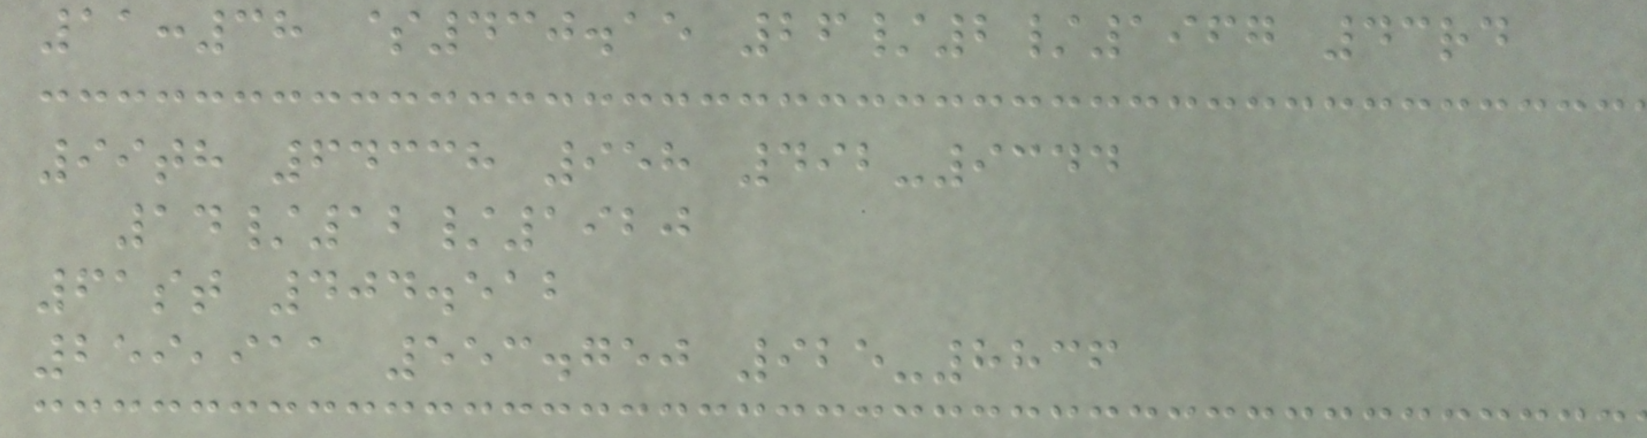11:38 $430.15 26/2/1967 43rd
99th 64338 958 492-9344
14/12/1920
61st 404.512
259,911 553.750 925-8836
